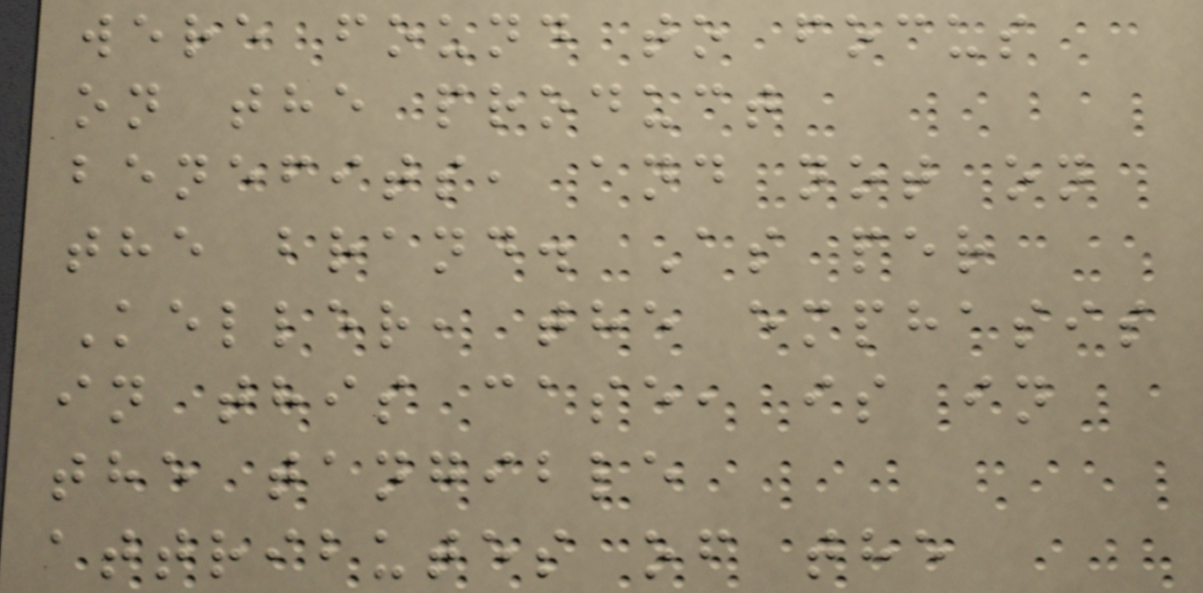were found to focus
on the product
benefits, and not on
the brand. As per
Keller, the emphasis
in this case, is in
the tangible
attributes of the
